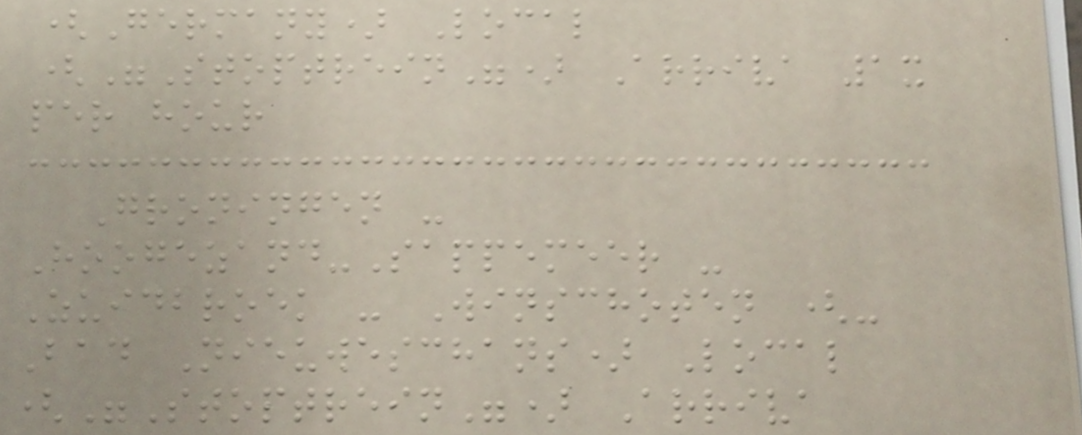(Germany) Local
("Stoptrein") Arriva 1x
per hour
Groningen -
Hoogezand-Sappemeer -
Zuidbroek - Winschoten (-
Bad Nieuweschans) Local
("Stoptrein") Arriva
